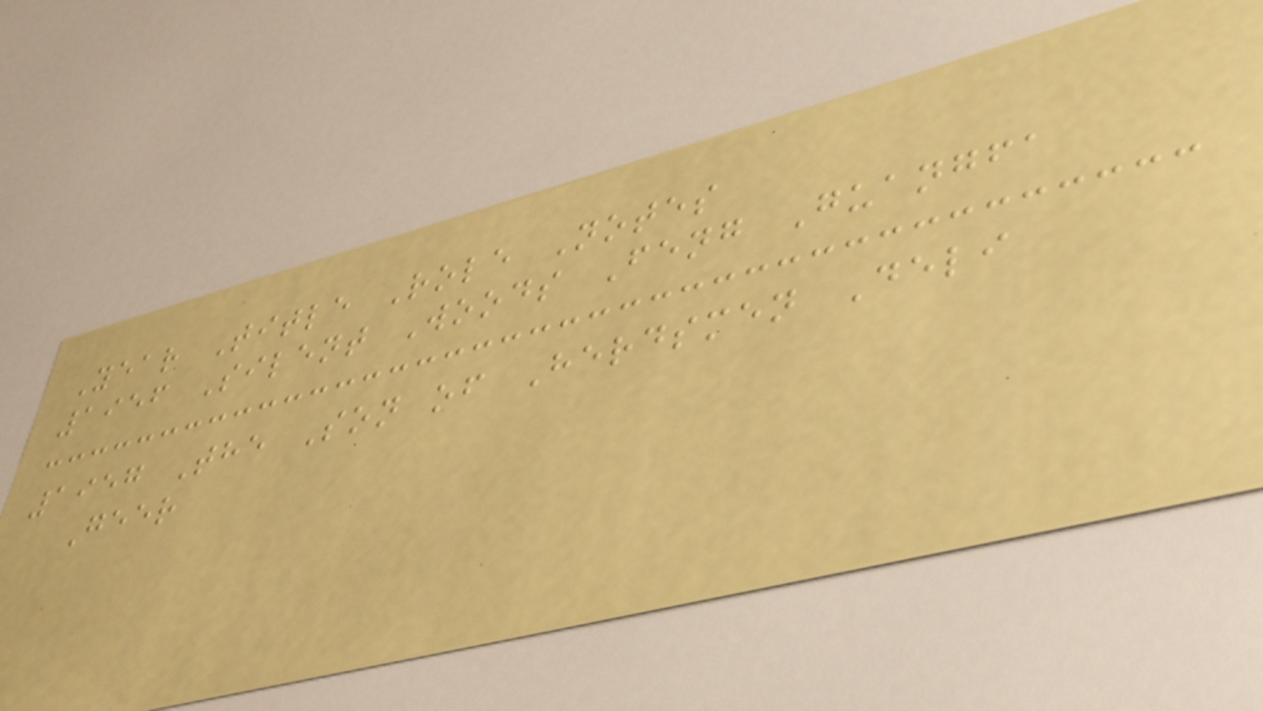Year Title Role Notes
1956 Silent Woods Feng Guangfa
1957 The Son of Herdsmen Deli
Geer
